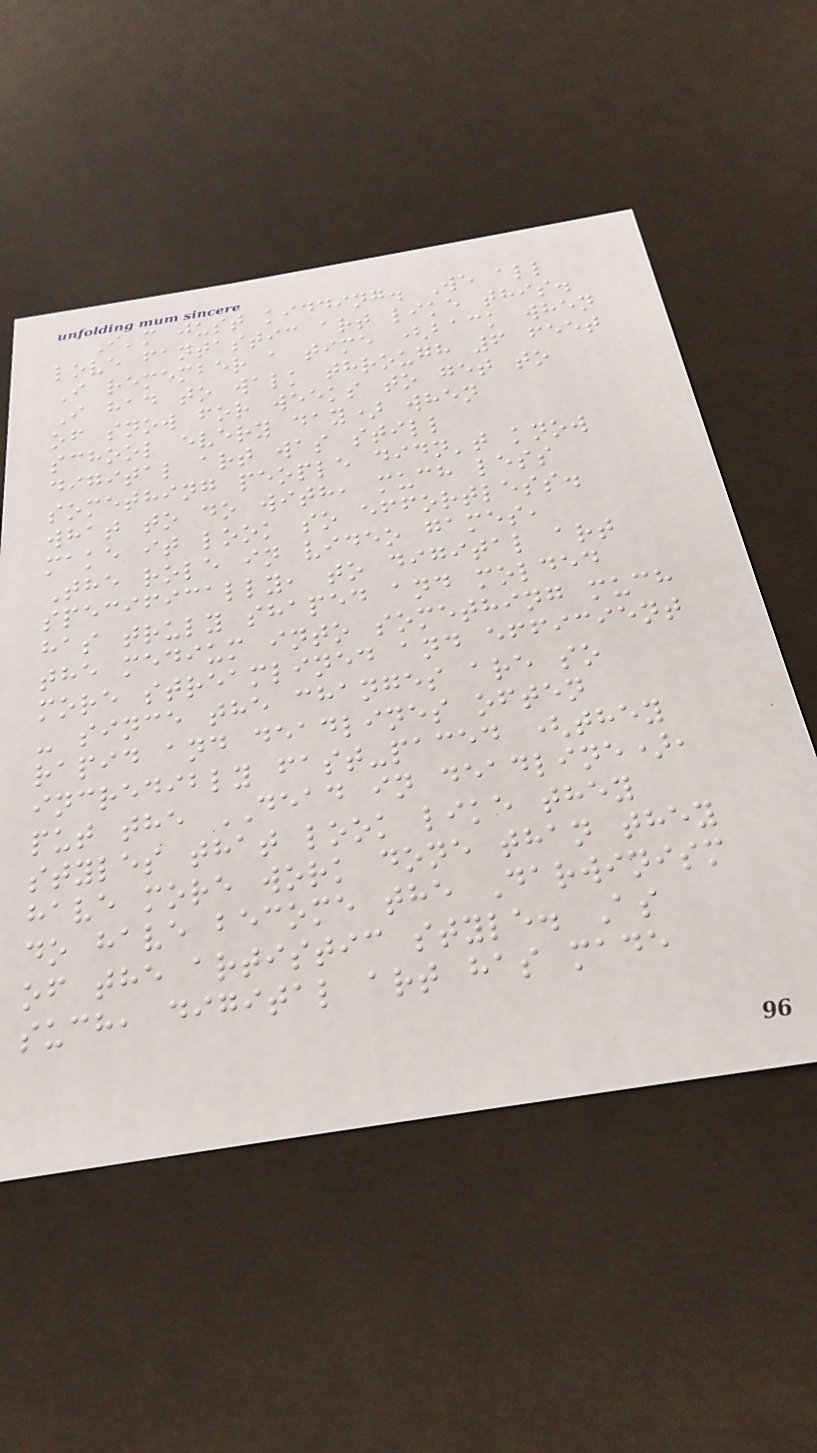I'm just kidding. We all
love fantastic art like this.
I remember a time (back when
I had to walk through 6 feet
of snow for weeks to get to
school every day) when
digital art was still
something people didn't know
what to do with, much less
make it look so effortless.
The role in video games,
specifically, to digital art
has truly shaped and molded
the medium into something much
more streamlined and efficient
- since the changes are so
rapid and deadlines often
incredibly fast-paced (they
put the DEAD in deadline),
styles that look like they
have more work done than they
do have become the Darwinism
of the artistic style. As
such, digital art has made
